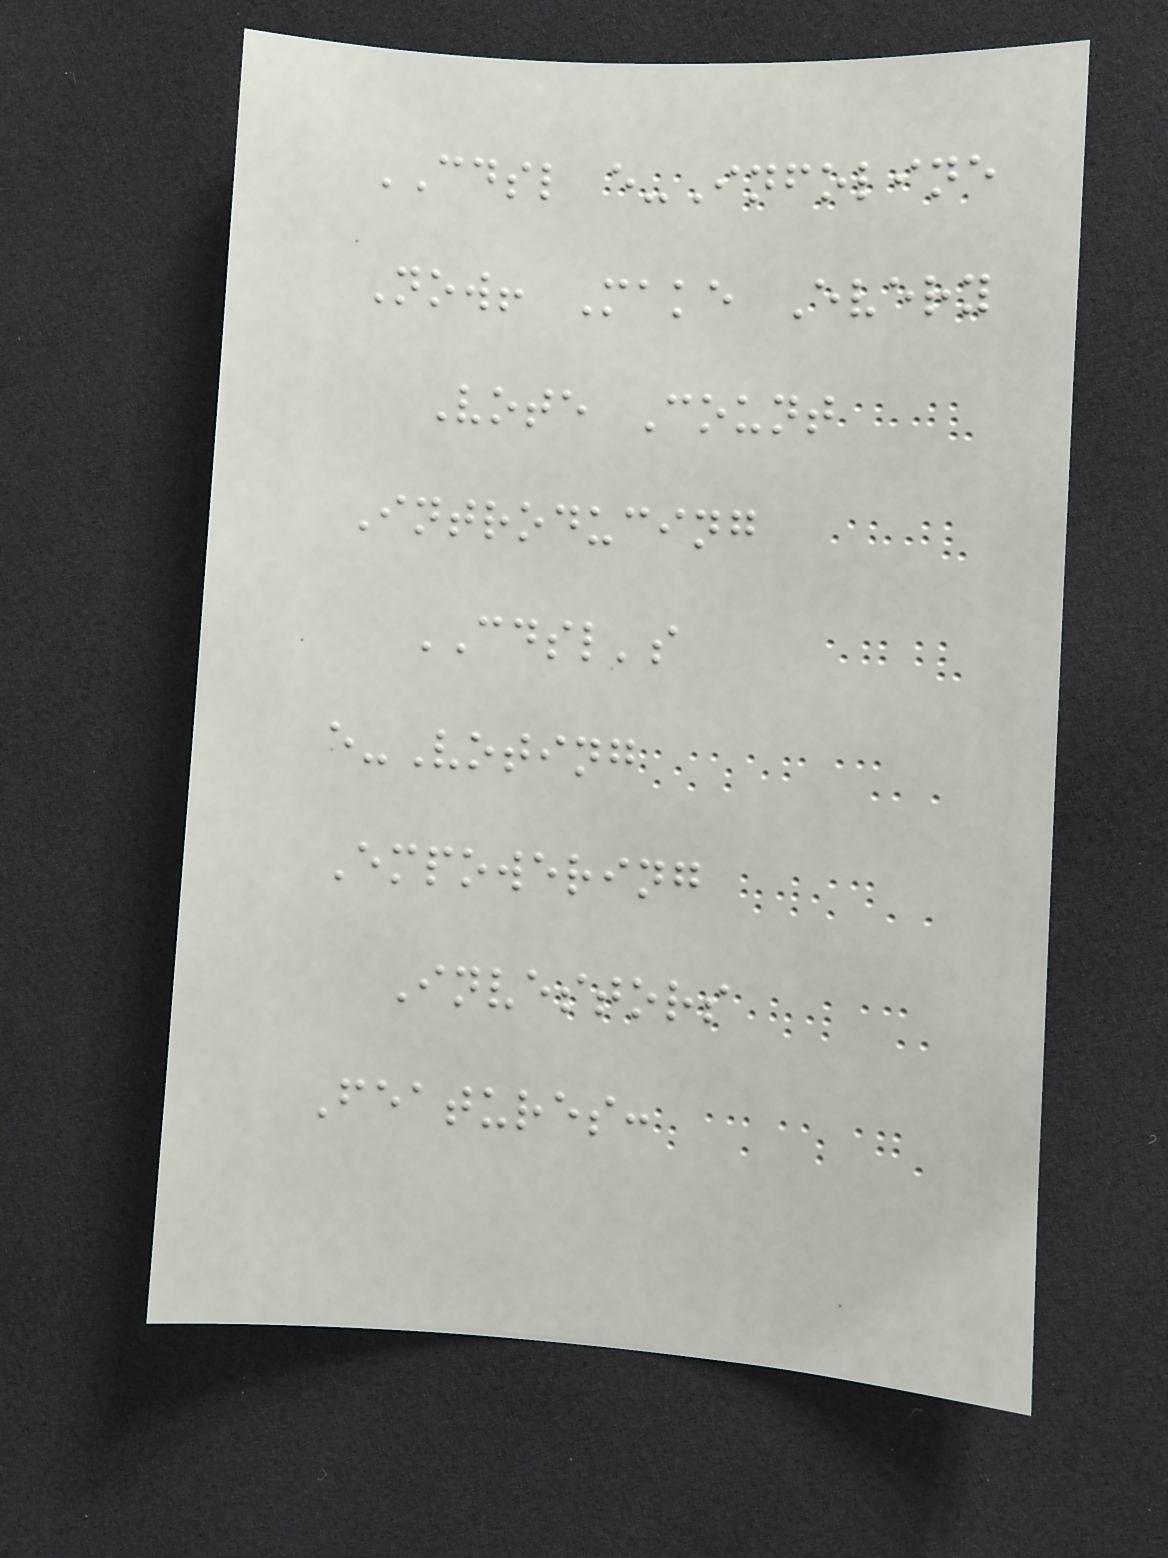CDSL e-Infoline
Now! Make Every
Vote Count
Introducing
CDSL's
e-Voting
Empowering
Investors
Features:
